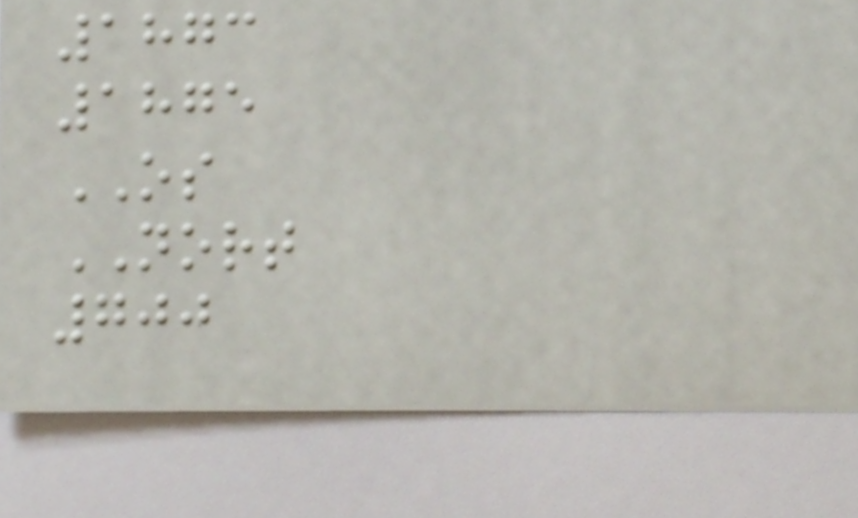1873
1875
OS
NORT
700
